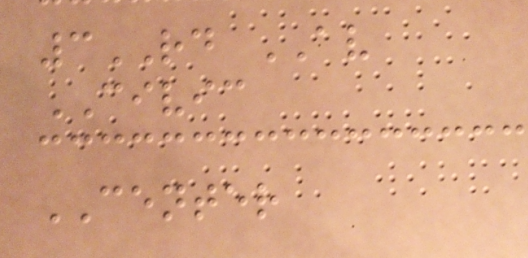3RD AV
CIVIC
CENTER
